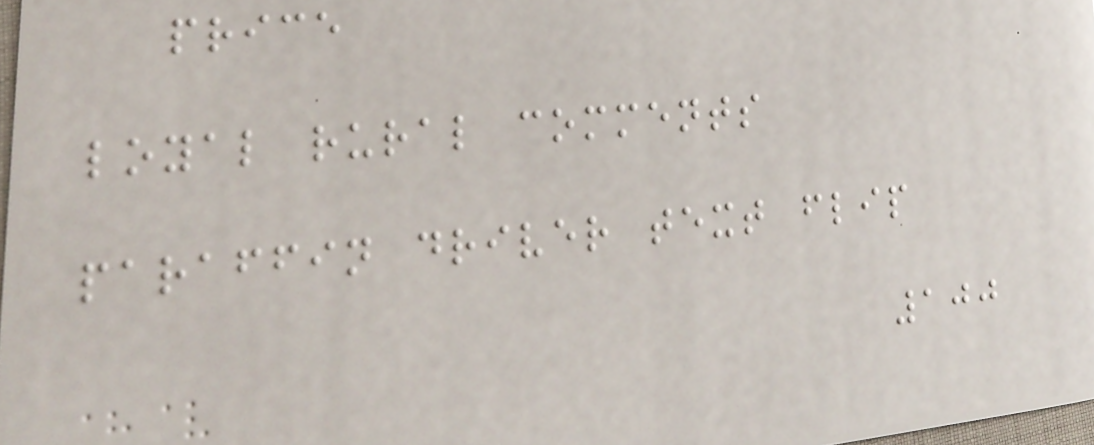price
loyal rural comments
paraffin driver text flip
100
